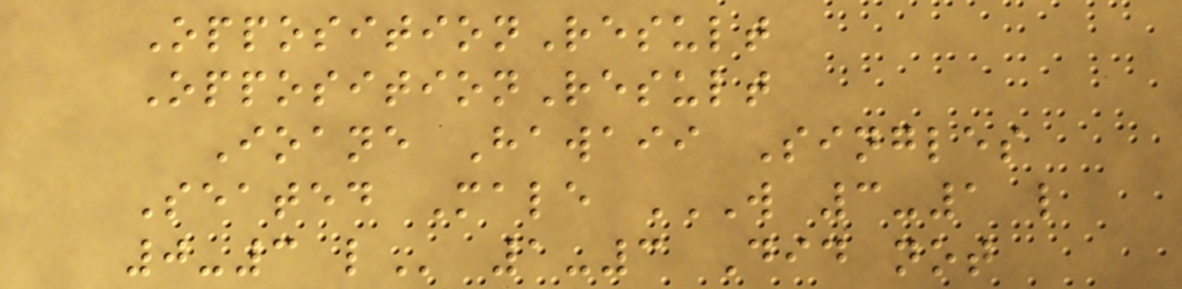OppositionResult
OppositionResult
Ioane Hawaii Singles
Seated Male W 3-1 L
0-3 L 1-3 Did not
